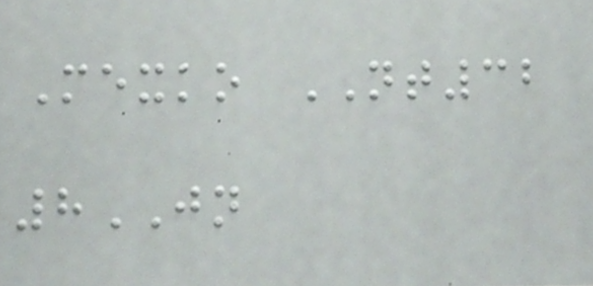Mexko NT32
8JN
